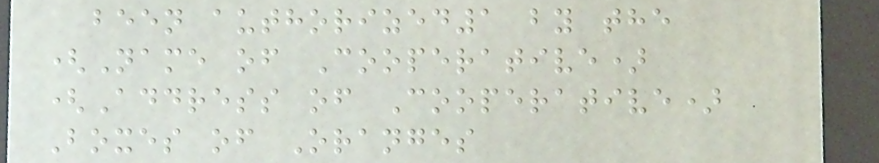been authorized1 by the
(Name of Cooperative)
(Address of Cooperative)
Boxes of Oranges
